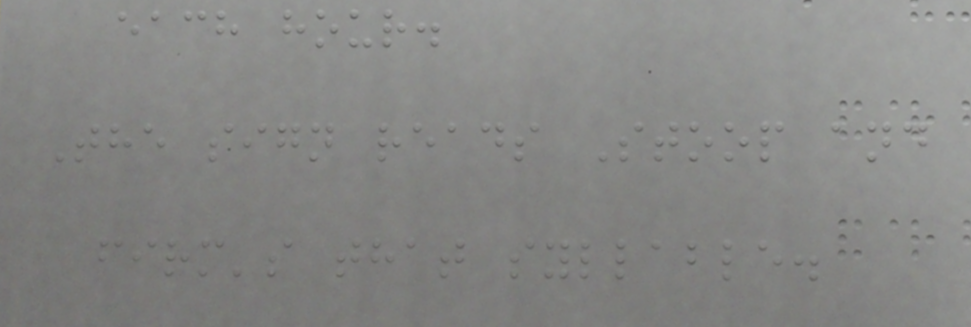each hour.
The sign reads Stoop and
firm's that syllable.
